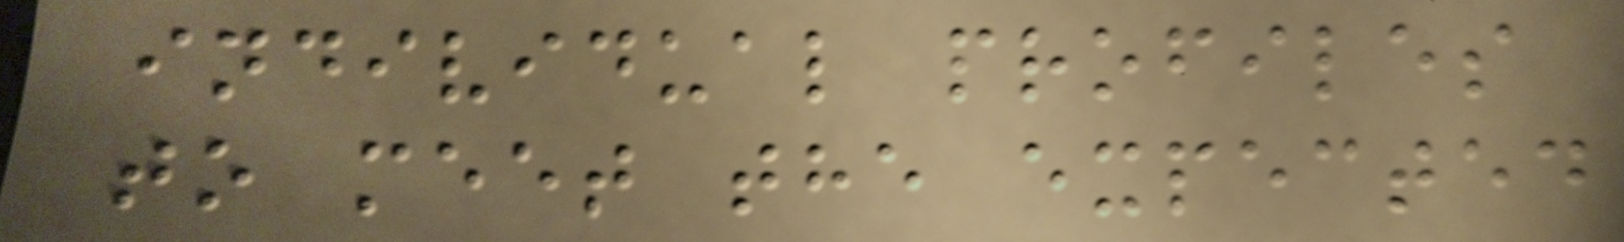individual profiles
to meet the expected
